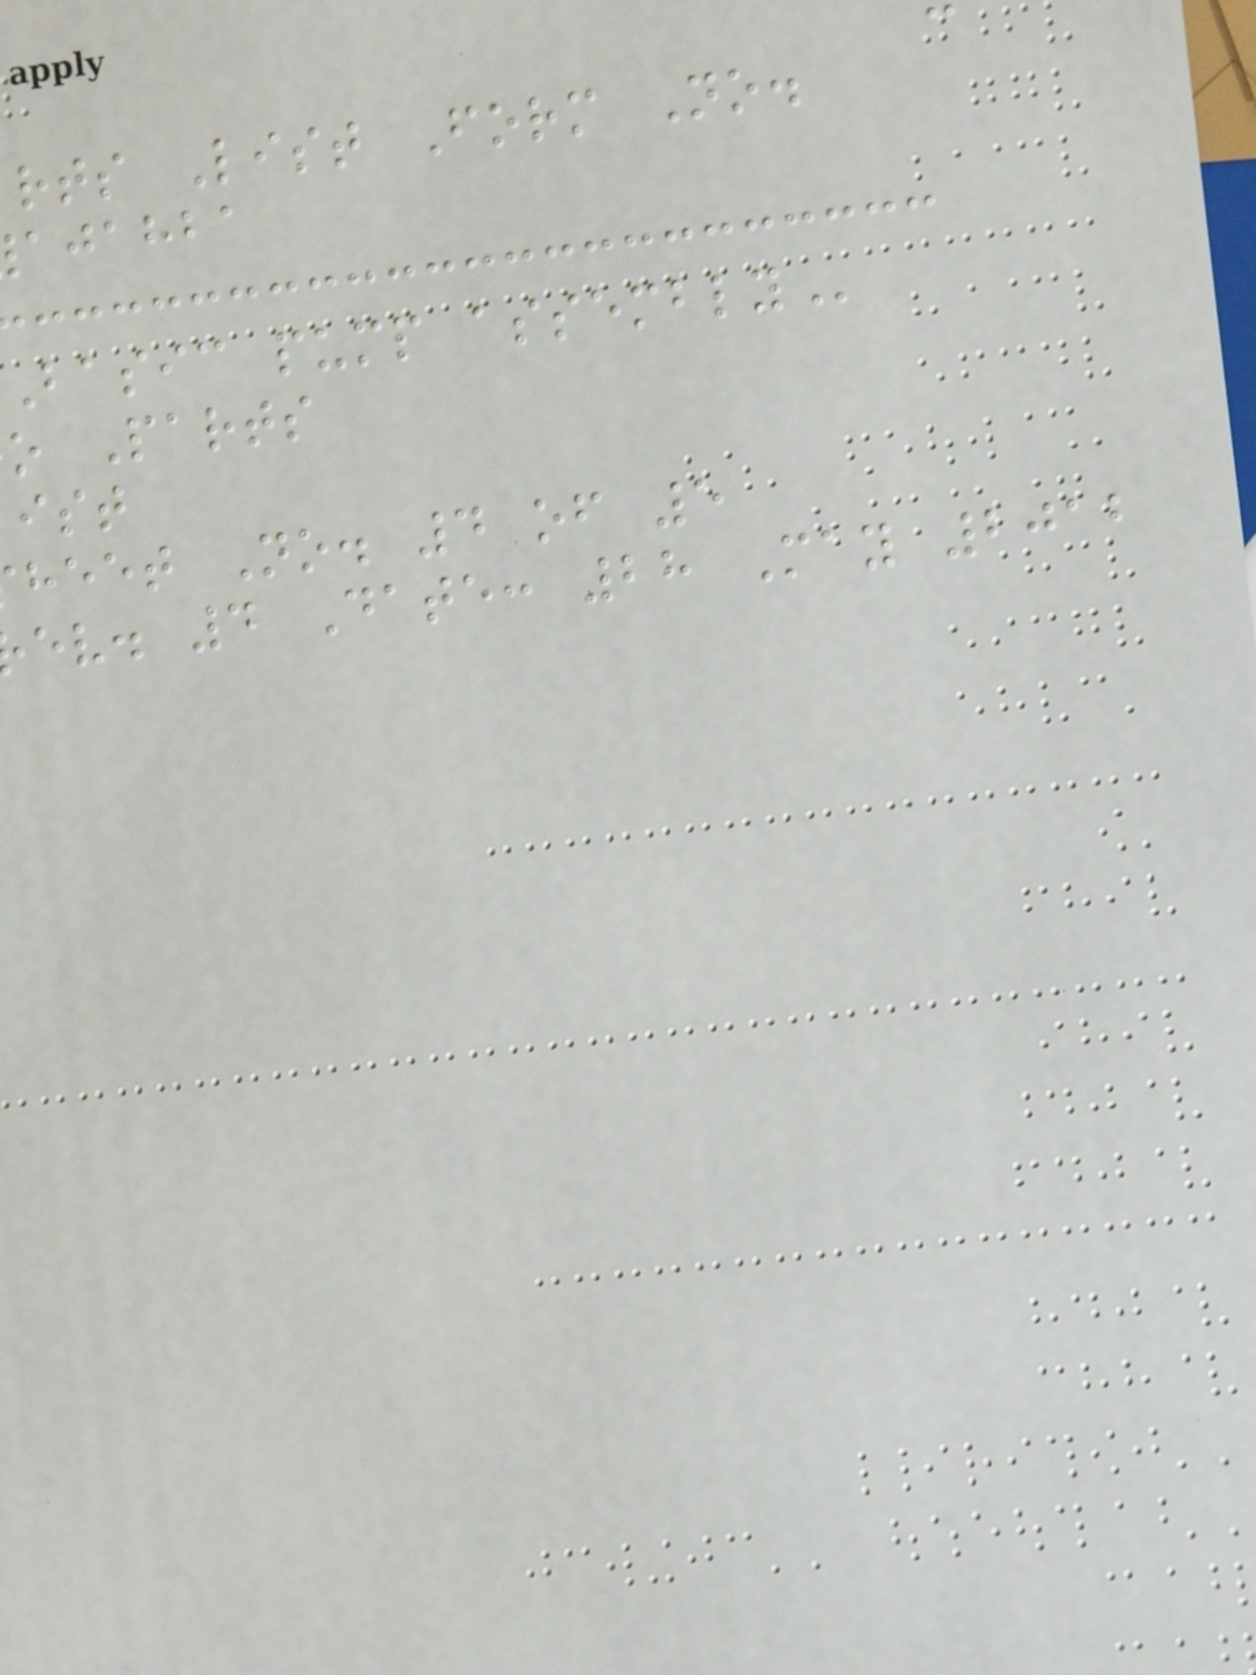rts List Form No.
ajahba
basic pump
o Parts
heet No. 4 of 5
ev. 4 Date: 28 May 2012
